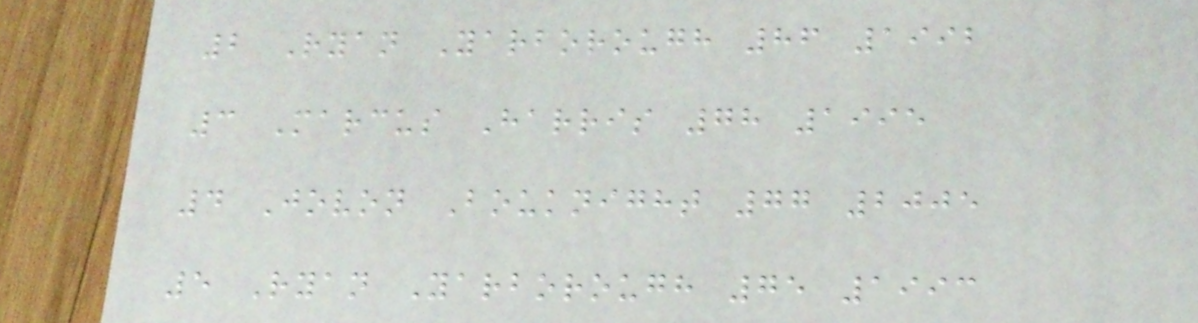2 Ryan Yarborough 86 1992
3 Marcus Harris 78 1995
4 Jovon Bouknight 77 2005
5 Ryan Yarborough 75 1993
